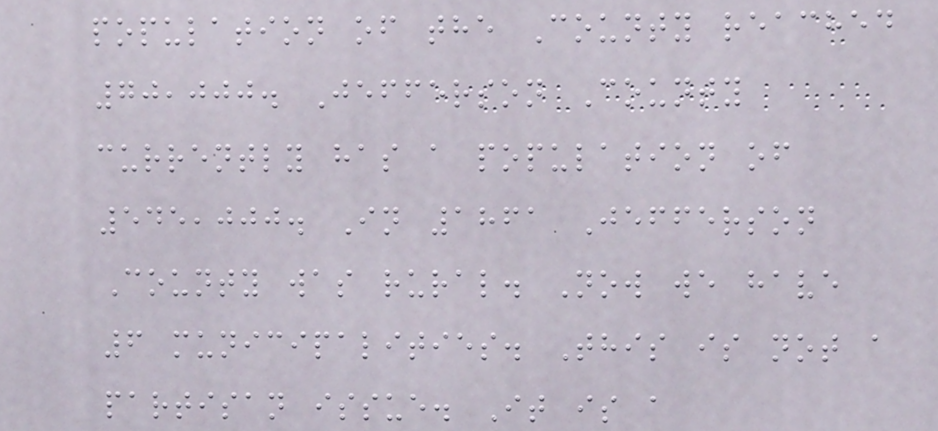population of the County reached
70,000. Jefferson County
currently has a population of
545,000. In 1861 Jefferson
County was rural. Now we have
6 municipalities. This is not a
partisan issue. It is a
